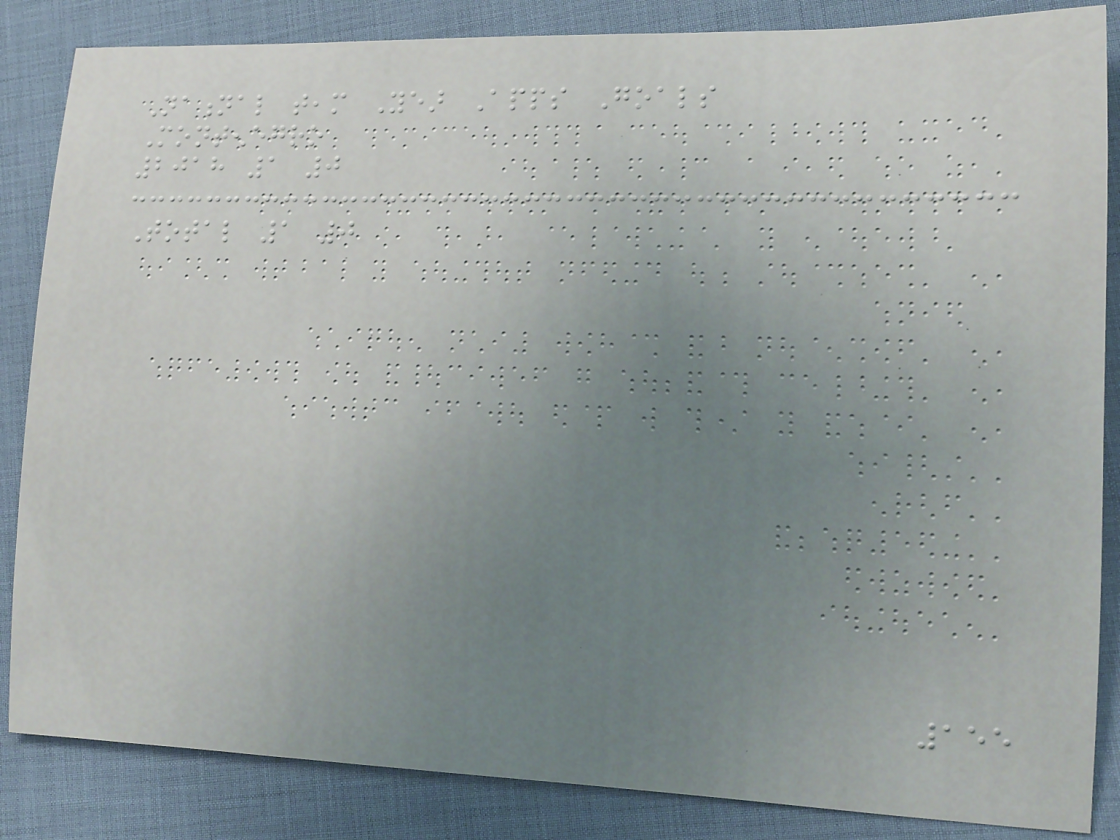National team Year Apps Goals
Montenegro
2018 1 0
Total 1 0
155
